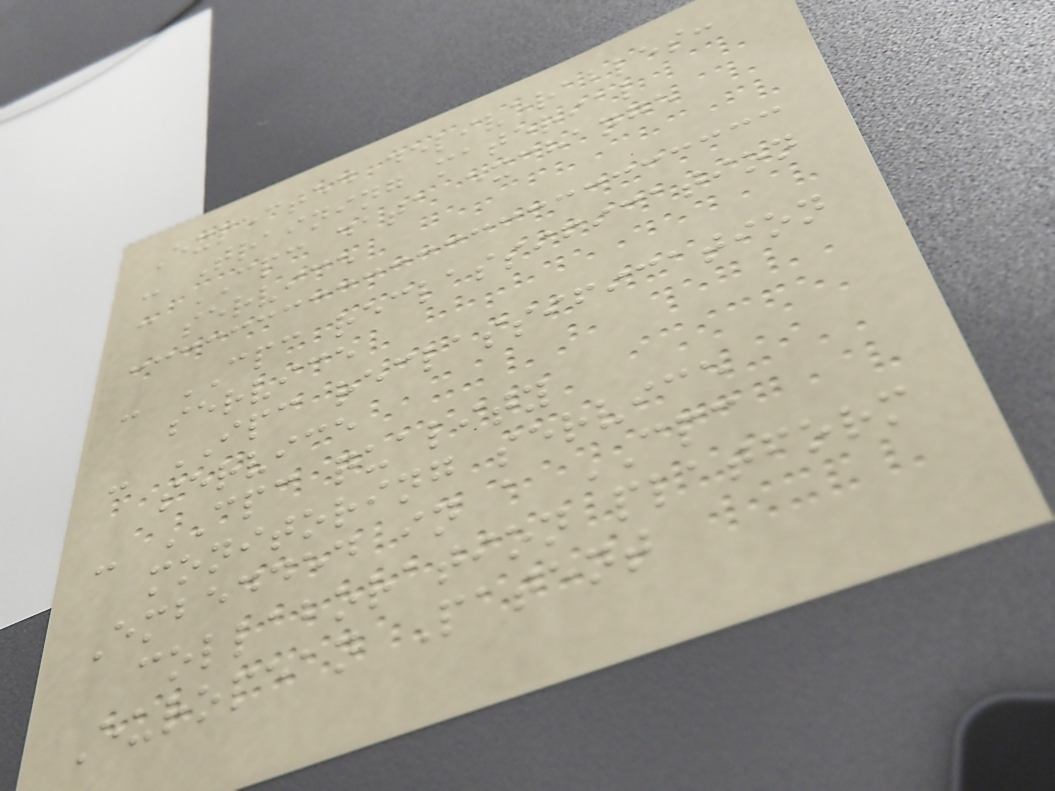Expected deliverables:
- Training material
- CPC data exchange
service
- CPC reclassification
service
- IPC reclassification
service
- CPC quality
monitoring service
Embedded in a CPC
collaboration platform
European Patent
